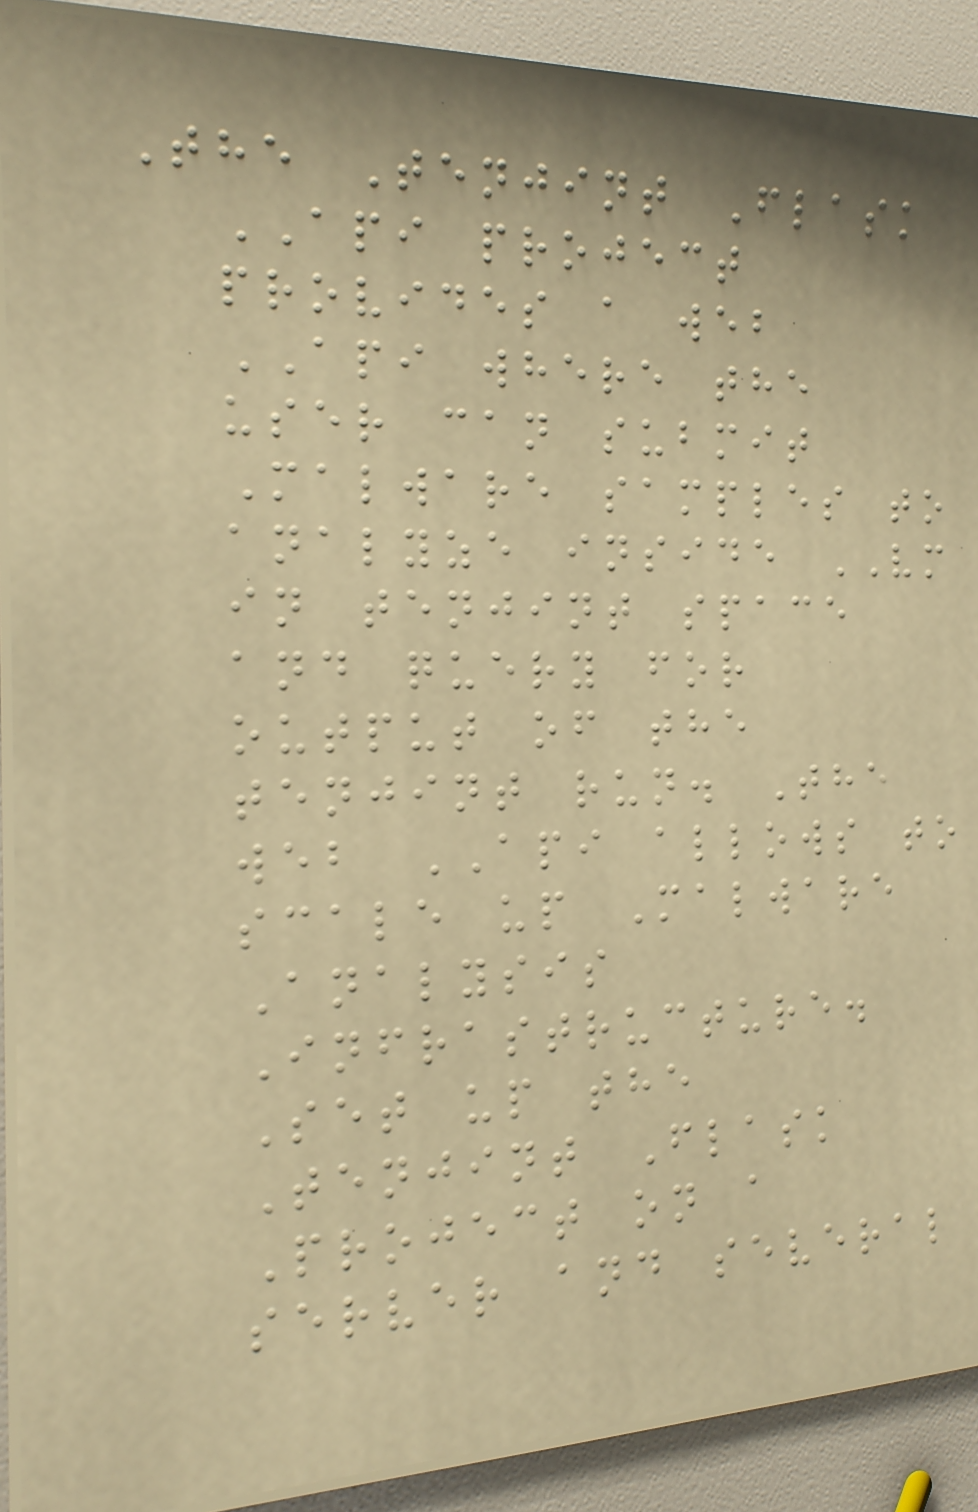The Tenjint Flask
API project
provides a web
API where the
user can submit
Malware samples to
analyze inside VM
in tenjint space
and query for
output of the
tenjint run. The
web API allows to
scale up Malware
Analysis
Infrastructure.
Set up the
Tenjint Flask
Project on a
server and several
